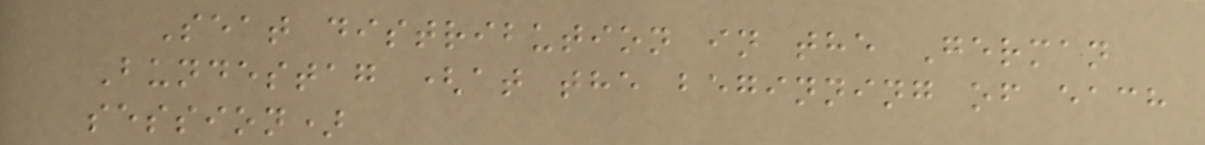Seat distribution in the German
Bundestag (at the beginning of each
session)
